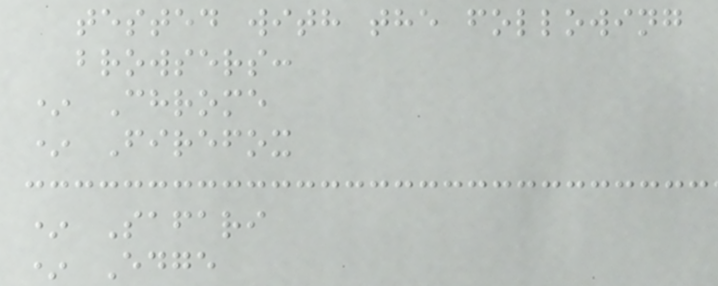tested with the following
browsers:
* Chrome
* Firefox
* Safari
* Edge
